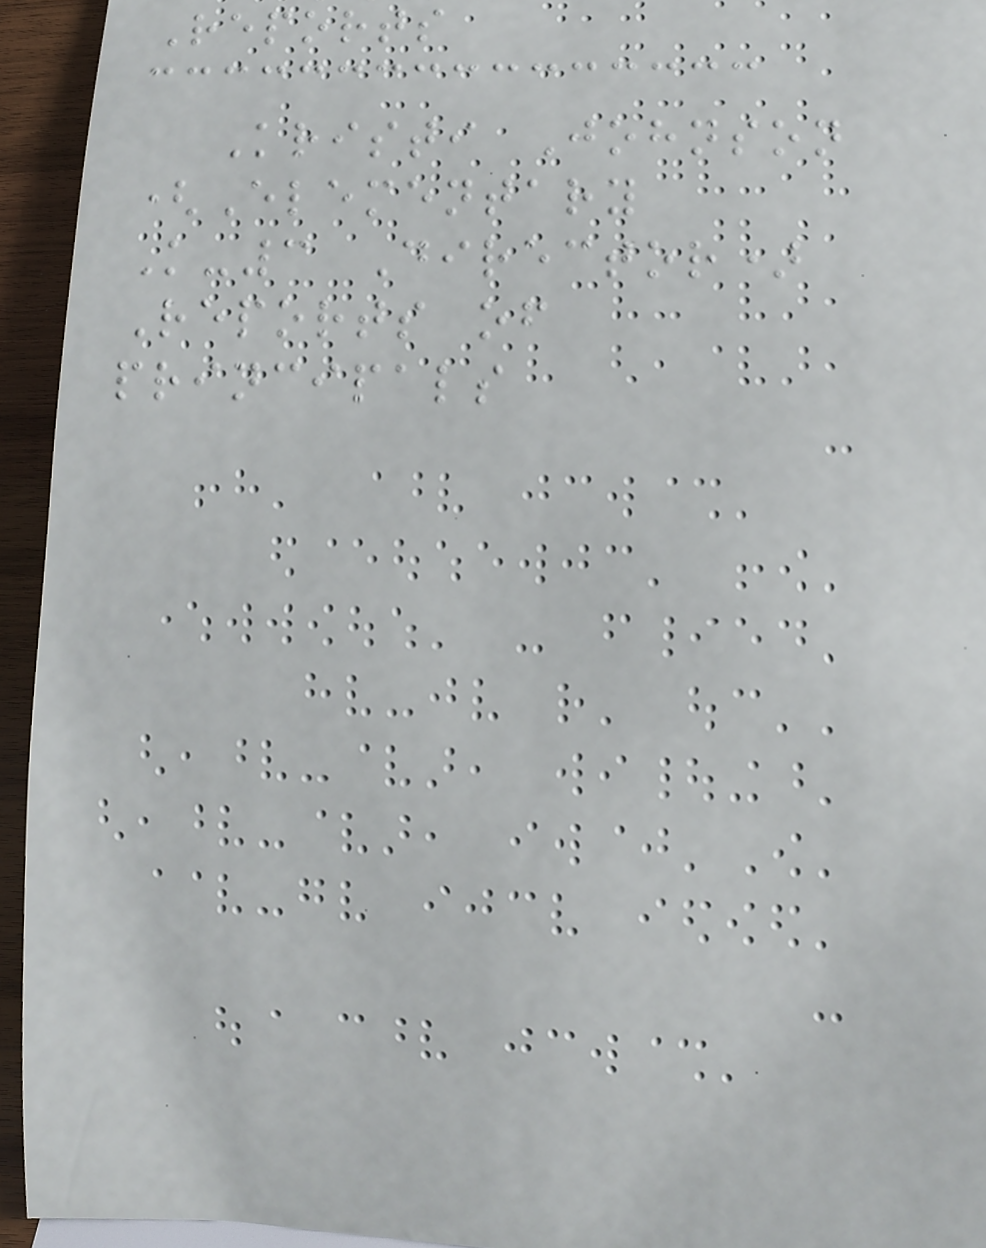Reports
Kristi Johnson
(Elementary
K-3 Director)
Reports of
principals
